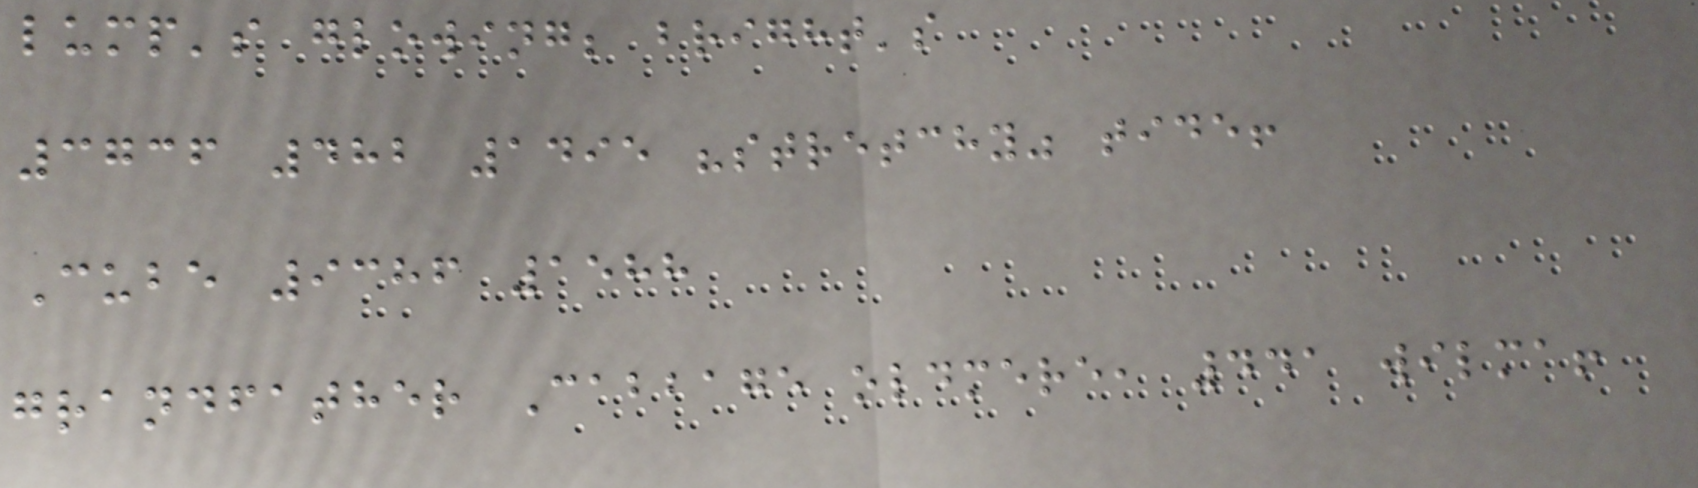lump's glowing; bright's
3736 482 1495 "stretchy" tide!
Cube 9386 1588
grandfather Cabbage oldmere, 441 wilma!
